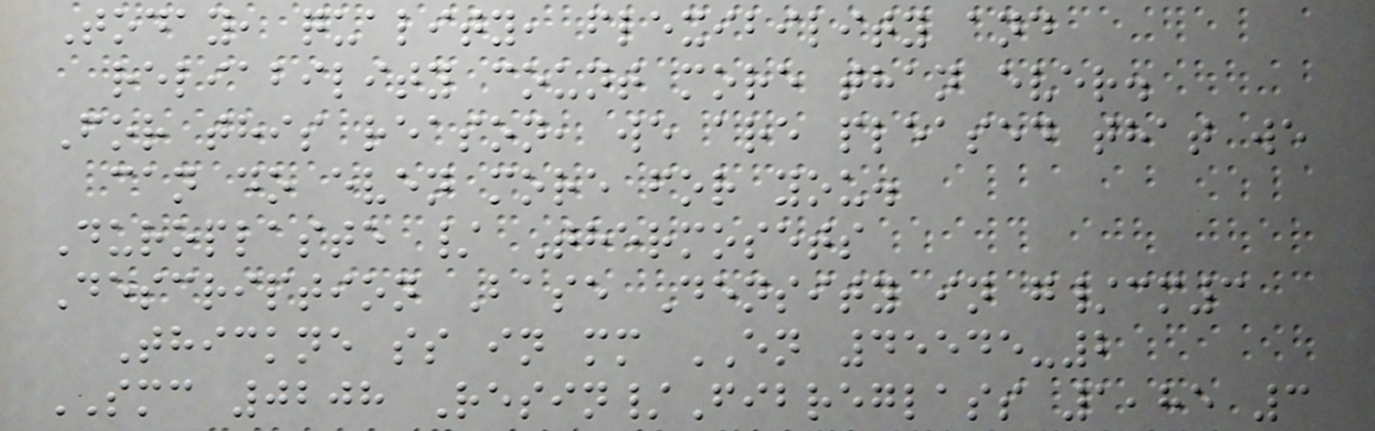Today, quality, flexibility and
reliability count more than ever.
For this reason, we are pleased that we
can do even more for you.
Duroplaste / Thermosets
Description Base Density in g/cm3
Thickne ss in mm EN 45545-2
SMC 0208 Resin/Fibreglass 1,85 3
